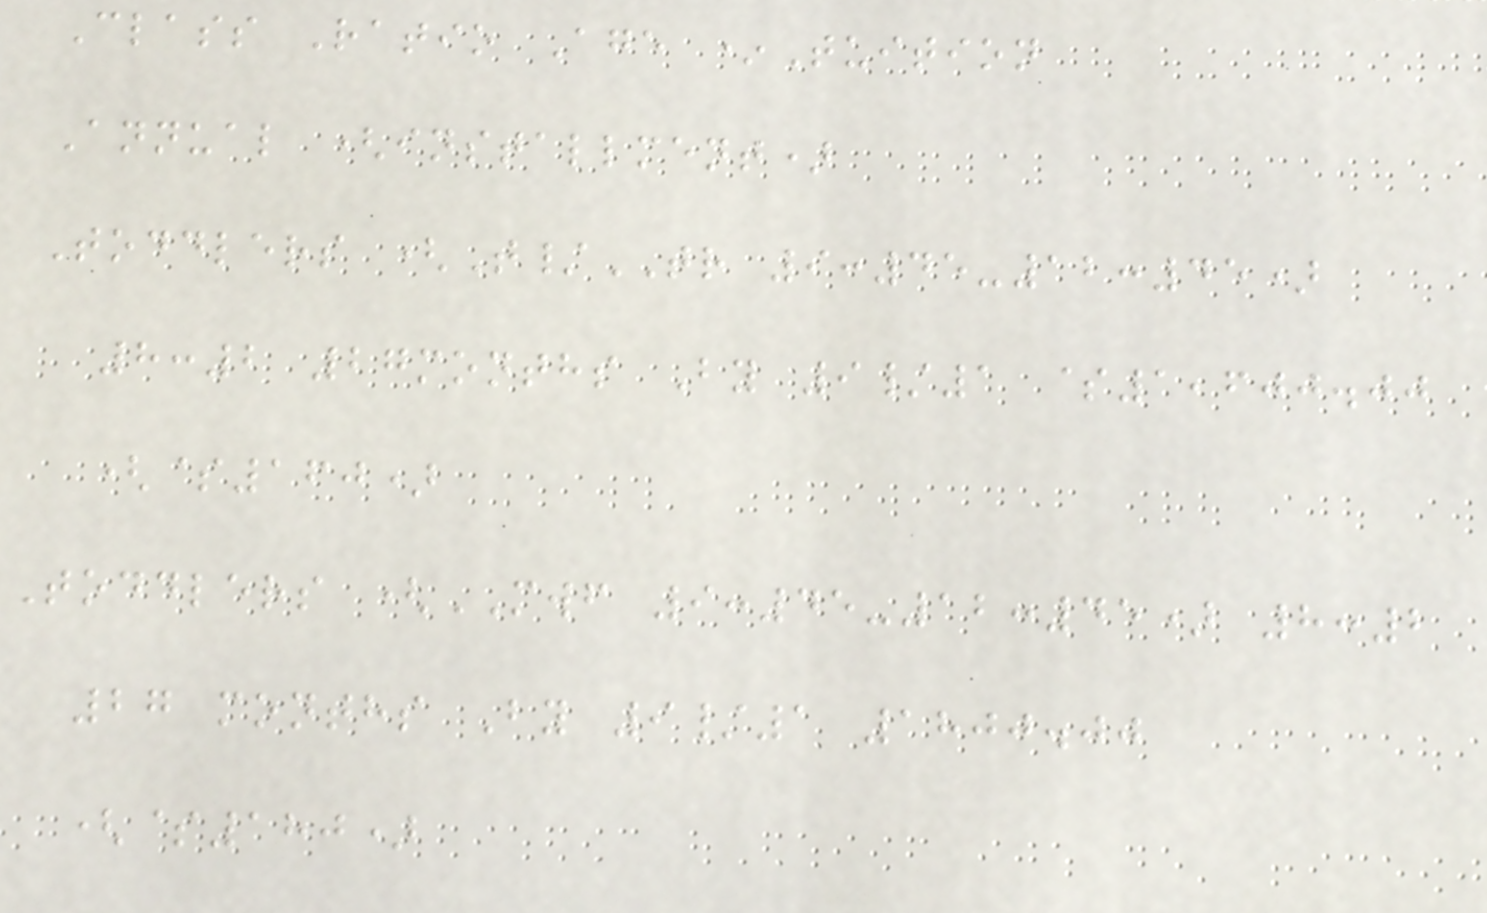Class Ratio Age *Tuition
Annual (installment)
Toddlers (T/TR 9:45-12:45)
8:2 27months By 9/1 $1,600.00
($160)
Toddlers (MWF 9:45-12:45) 8:2
27 months By 9/1 1800.00
($180)
